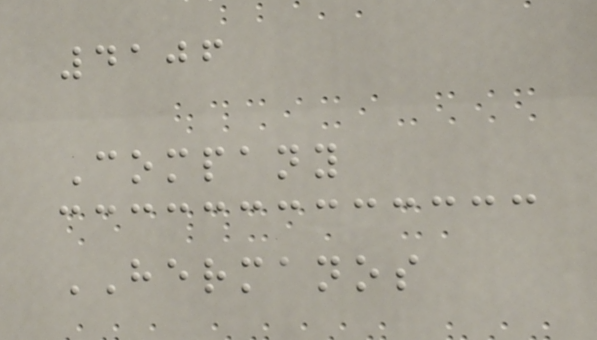4106
Company
HERMANOS
